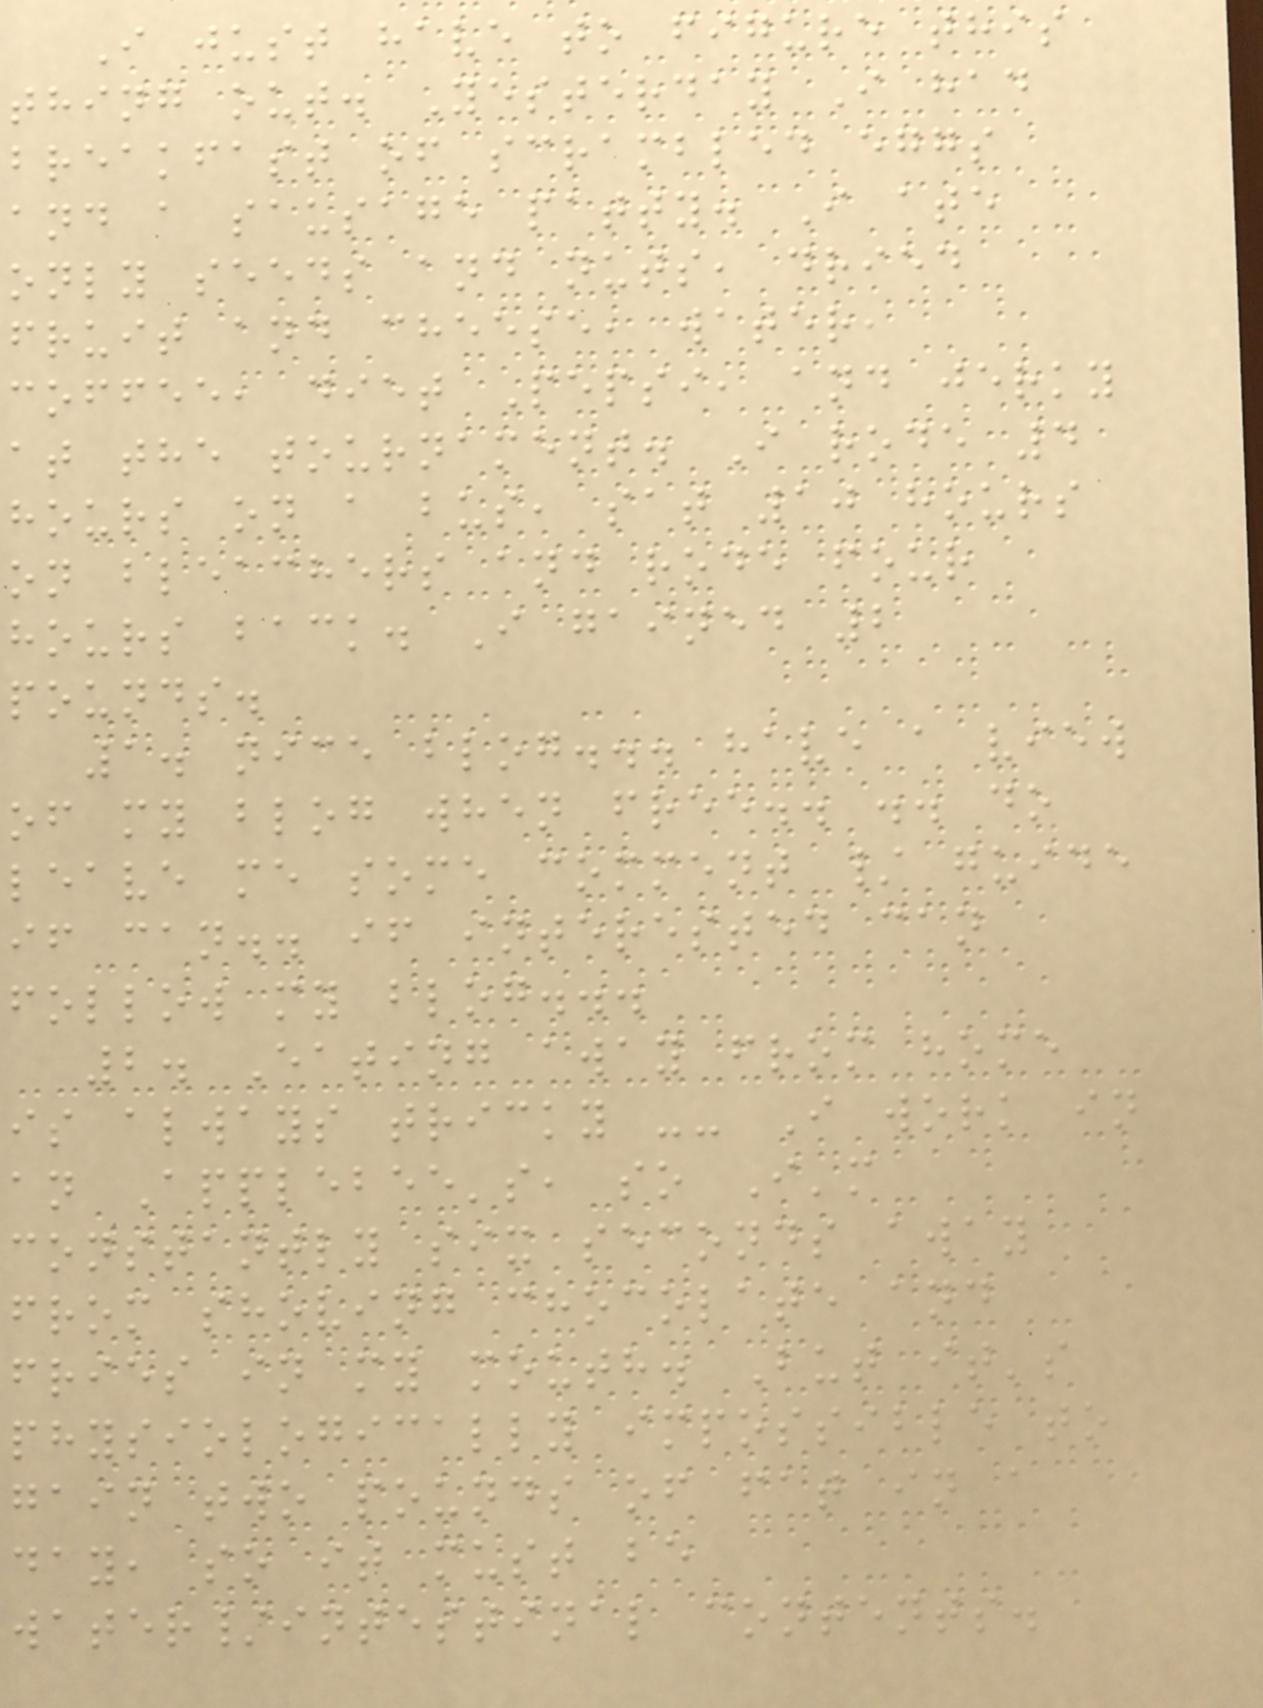I just have to figure this
thing out. Yesterday I had
breakfast of scrambled eggs
and a sausage patty. I ate
only seeds and nuts, dried
fruit and cheese, water,
coffee, diet Pepsi, and jerky
at the tournament. I rode 4
hours on a bus, sat 10 hours
on bleachers and rode four
hours back. I gained 2
pounds.
1. nice blog... have a view
of my blog when free.. .. do
leave me some comment / guide
if can.. if interested can
follow my blog...
2. Eating away from home
is always tricky -- I work in
an Applebee's, so I'm
constantly six seconds away
from shoving chocolate and
fries in my mouth. But it's
physiologically impossible to
gain two pounds of fat in a
day, so it must be
water/intestinal contents.
